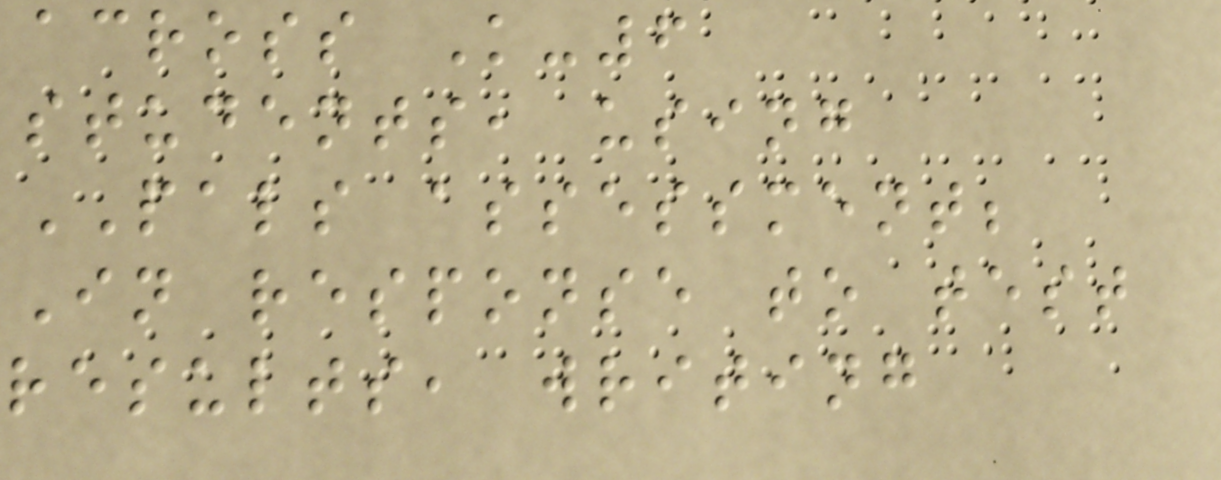across K-6
students, using
PALS assessment;
In response to test
results, writing
